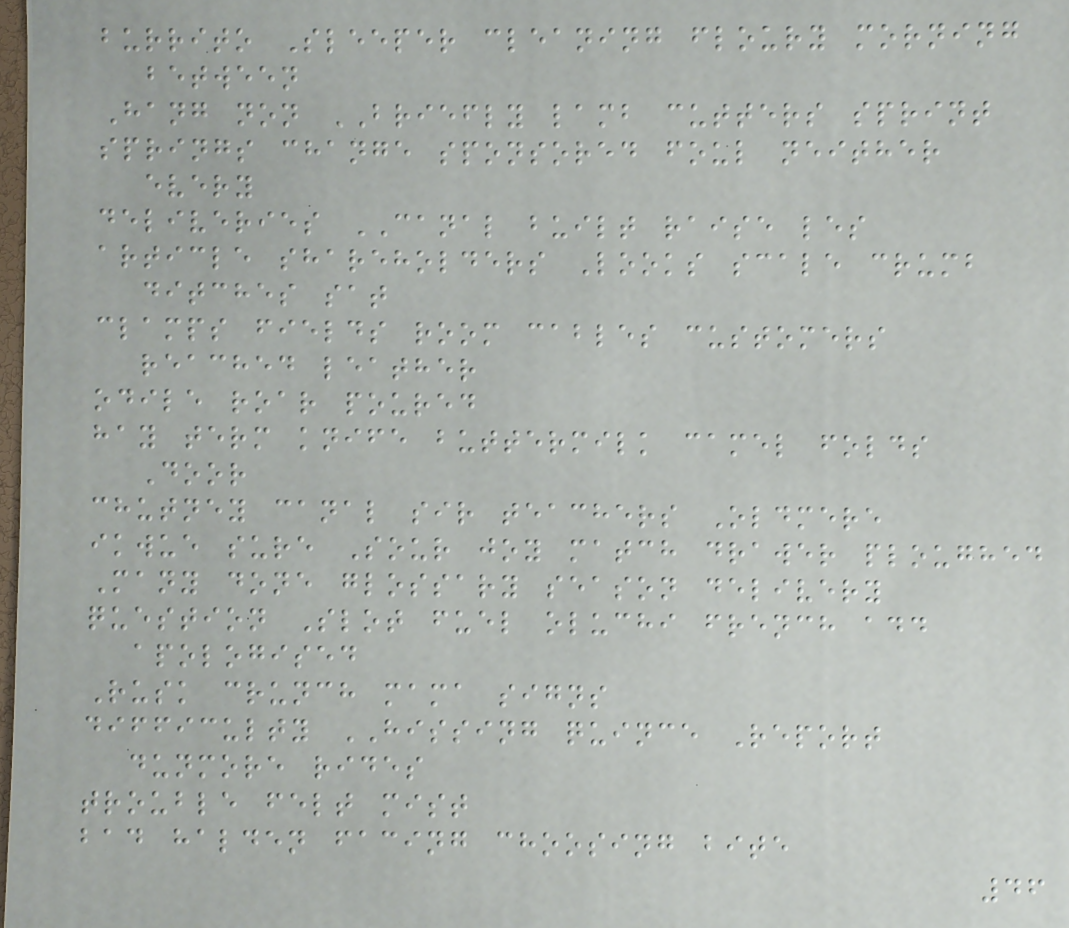burrito Sleeper cleaning floury morning
between
Hang non BRIEFLY lamb cutters sprint
springs change sponsored foul neither
every
deliveries CANAL built raise les
article shareholders Looks scale crumb
ditches sat
clamps fields room cables customers
reached leather
odile roar poured
hay term knife buttermilk camel folds
Door
chutney canal sir teachers Oldmere
ikwue sure Sour joy match drawer ploughed
Many done glossary season delivery
question Slot fuel oluchi french add
apologised
Rusk crunch mama signs
difficulty HISSING quince Report
dunmore rides
trouble felt mist
bad halden facing choosing bite
46
